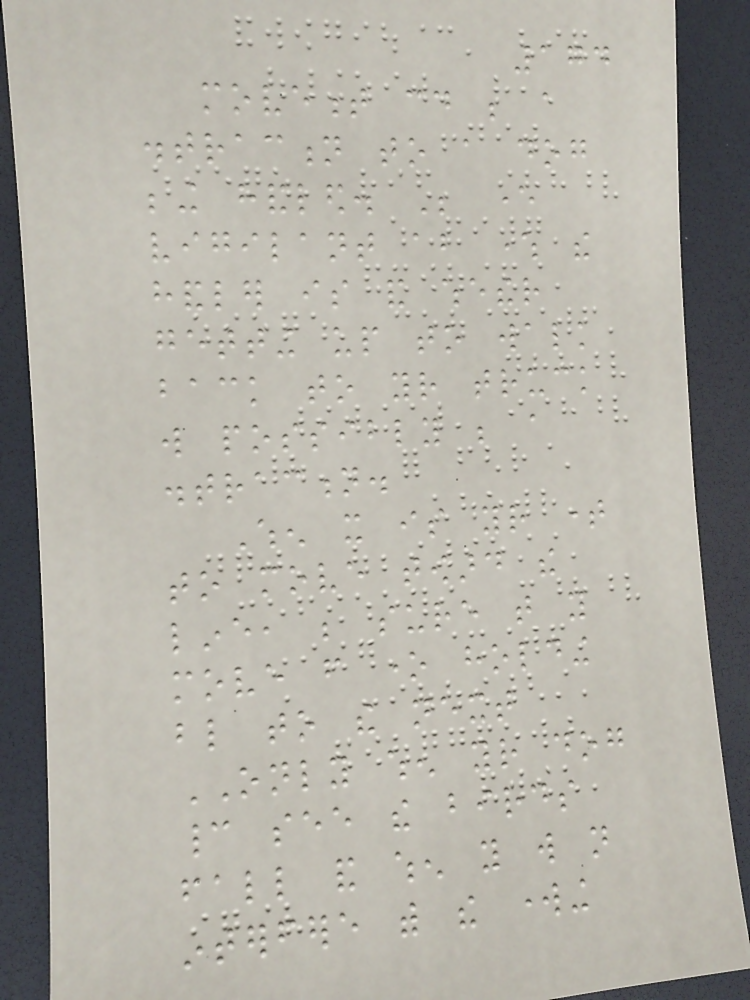174
movement could be a
distraction to a dog
being handled. Be ever
vigilant about where the
handler is and whether
getting up to walk
back to your truck
will possibly be a
distraction.
When it is your time
to move toward the
line, be sure that you
move from one holding
blind to the next
ONLY when your dog
cannot see the birds
fall and when you will not
interfere with the working
